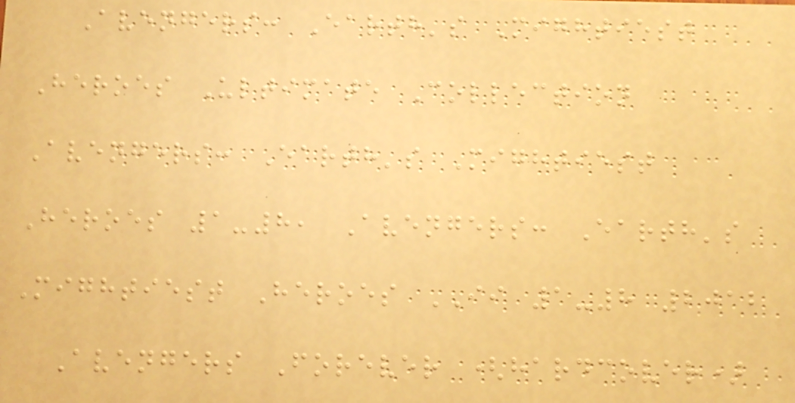Avengers: Earth's Mightiest
Heroes Ultimate Collection
Avengers: Earth's Mightiest
Heroes 1-8, Avengers: Earth's
Mightiest Heroes II 1-8 2012
Avengers Forever (hardcover)
